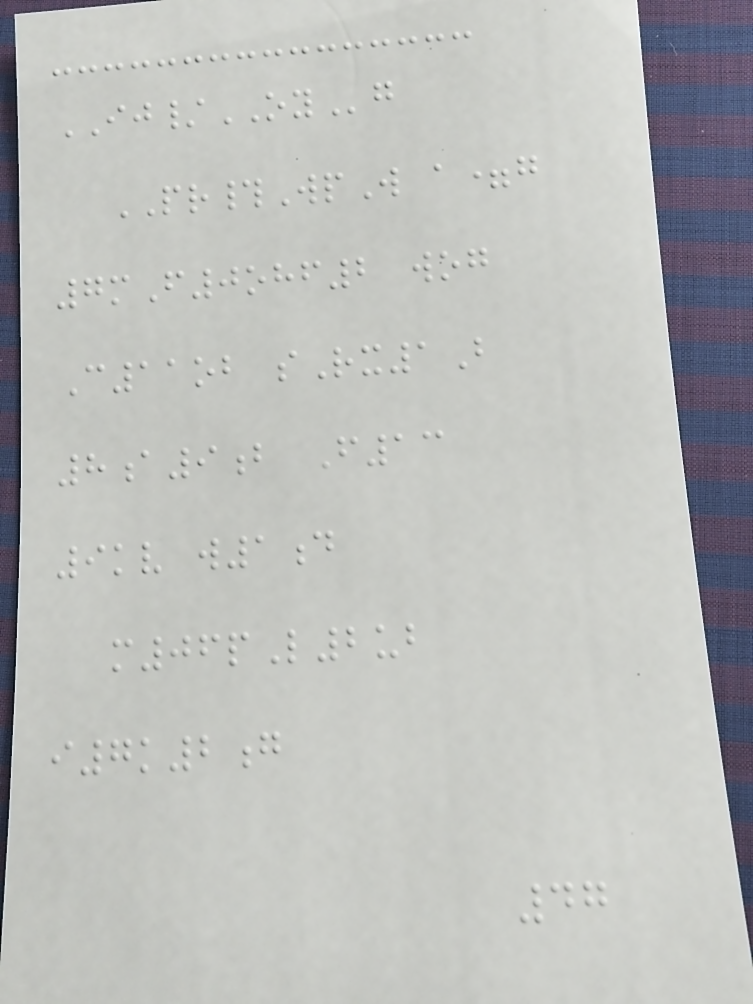IJ/OYg
PR#WpW a=g
7mF0ohf2 wog
C11ob sRx1B
8a9b F13
9kv w1d
m06pL2ub
i7k2g
47
